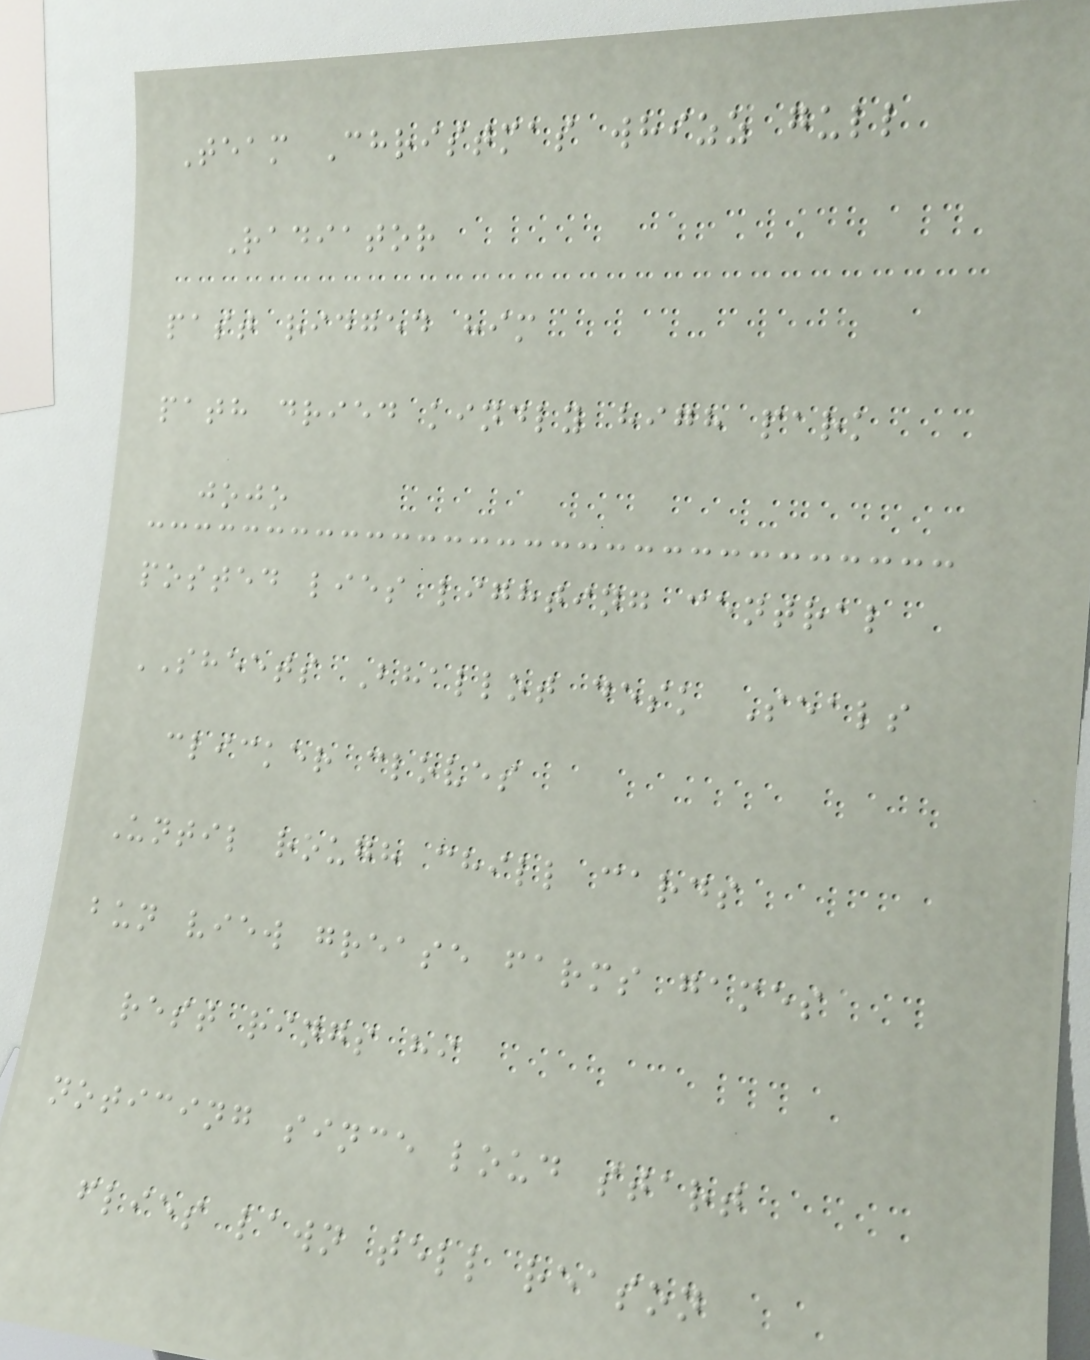Team Christmas whizz gull
Radiator
past ridged him
path dried kindly high park
jojo
posted lies lighting central
SHEETS Bhallot desk Seals
clicker cloves
Until rough chill cards
bun view grease farms games
rest rings hi
noticing since loud start
flies lawn tell reason
